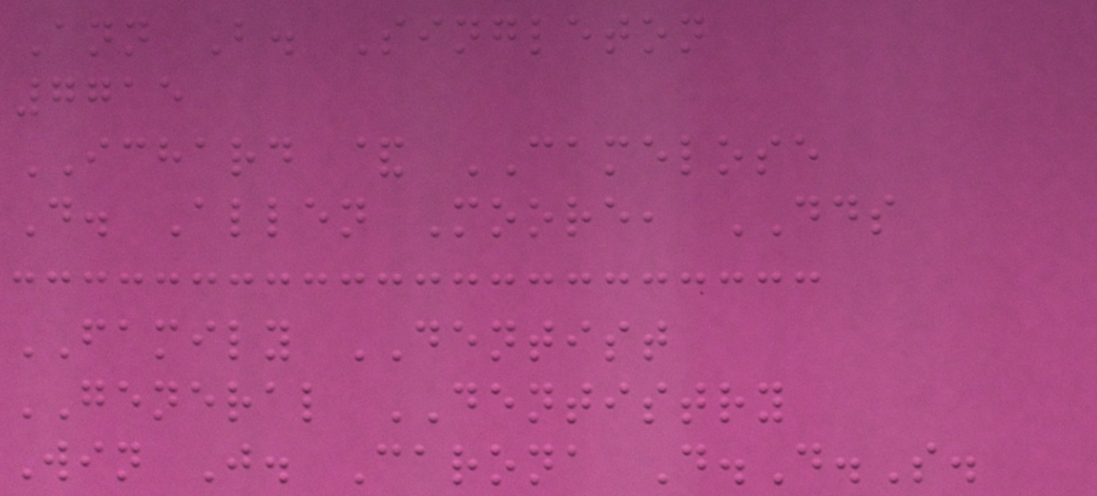Ann B. Singleton
7715
ICHARD & CAMELOSE
D. Allen Moore, DDS
FAMILY DENTIST
GENERAL DENTISTRY
Win J. Carona D.D.S.
